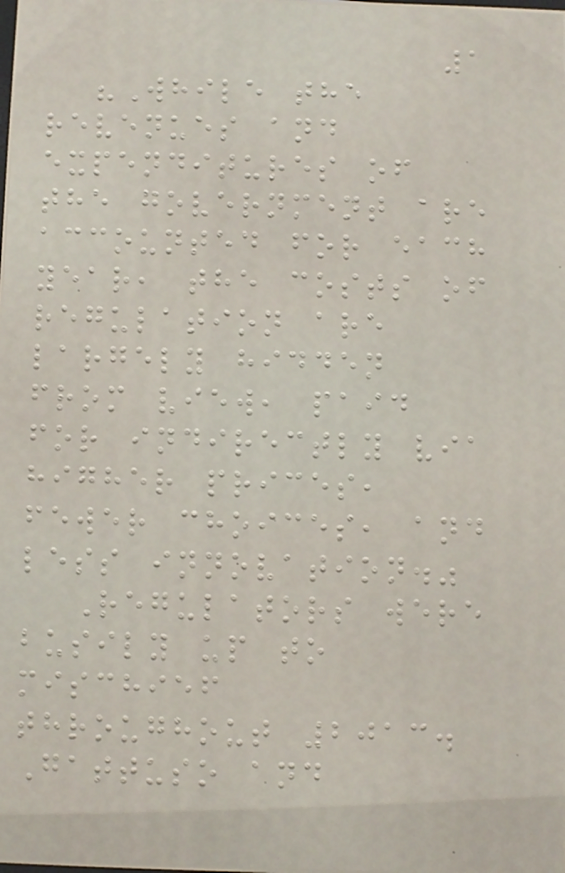1
"While the
revenues and
expenditures of
the government are
accounted for each
year, the costs of
regulation are
largely hidden
from view, paid
for indirectly via
higher prices,
fewer choices, and
less innovation."
Regulators were
busily up to
mischief
throughout 2013.
Gattuso and
